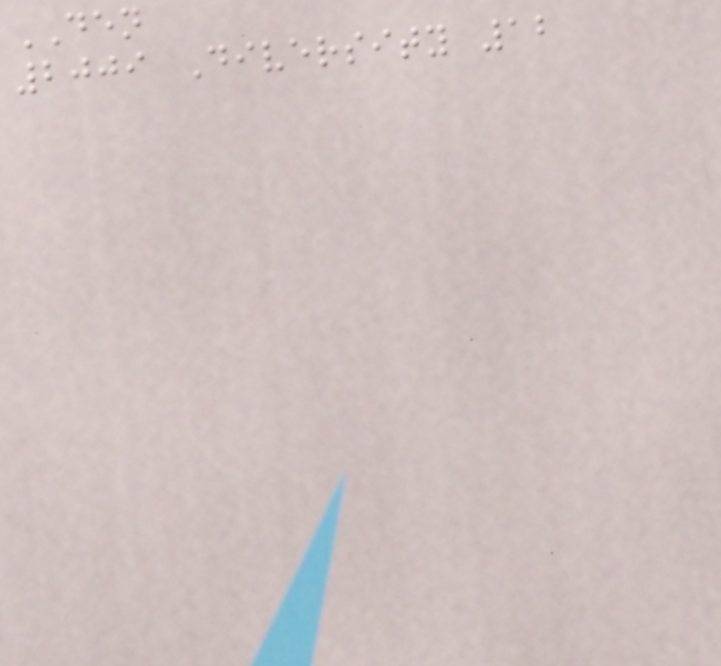DEN
2009 Diversity 12
